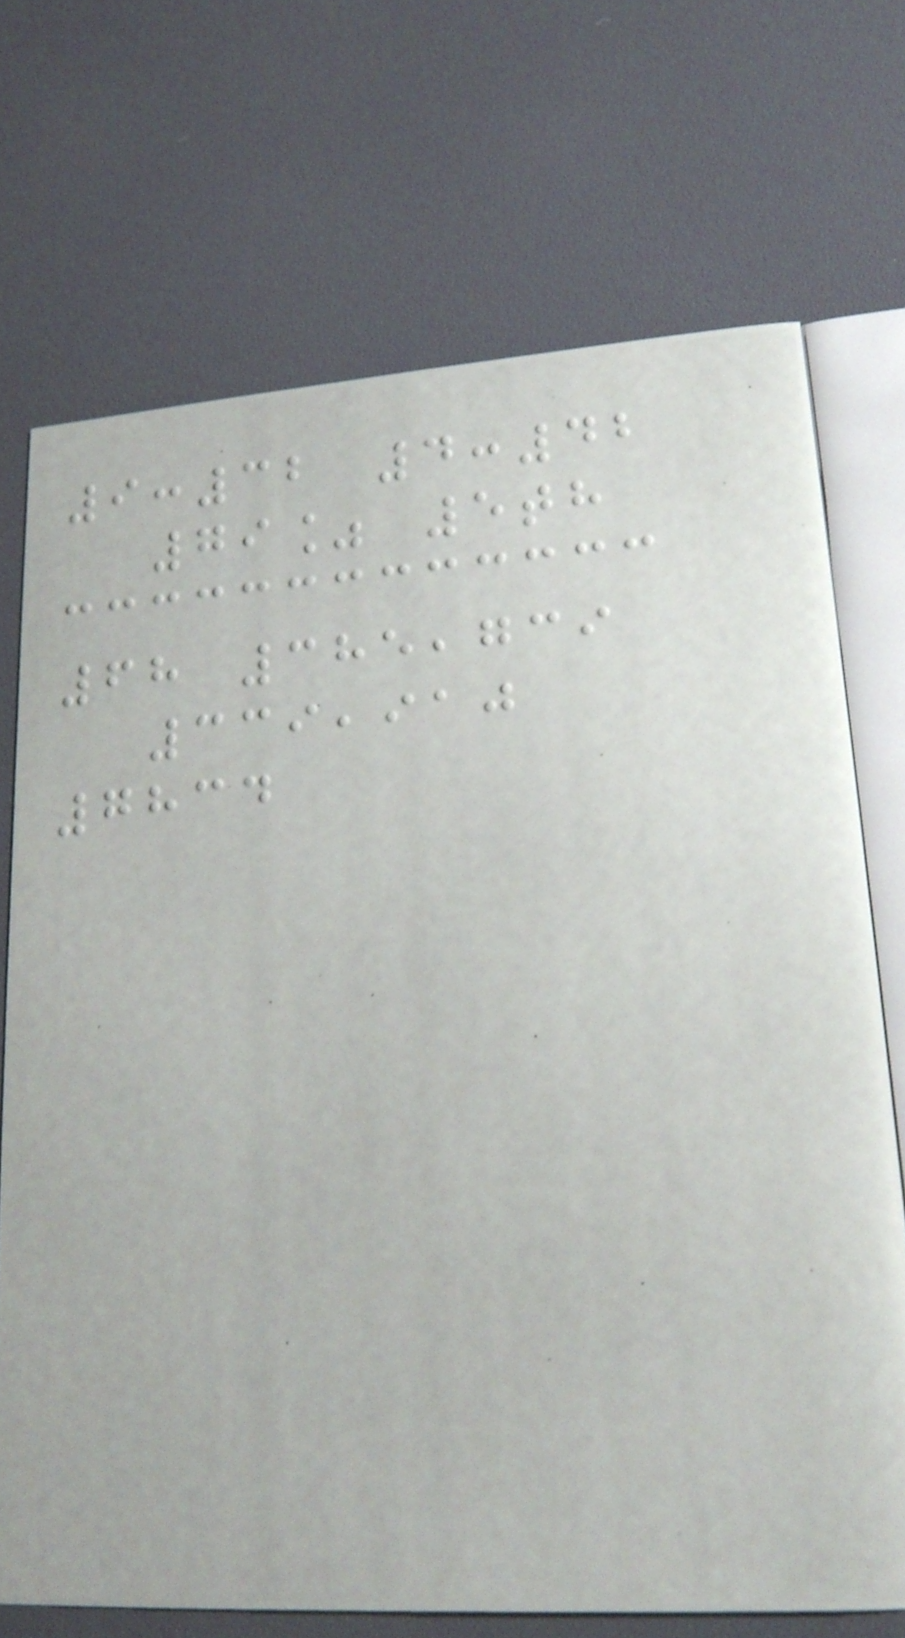9:32 4:42
79% 5th
68 385,739
339,910
7834
